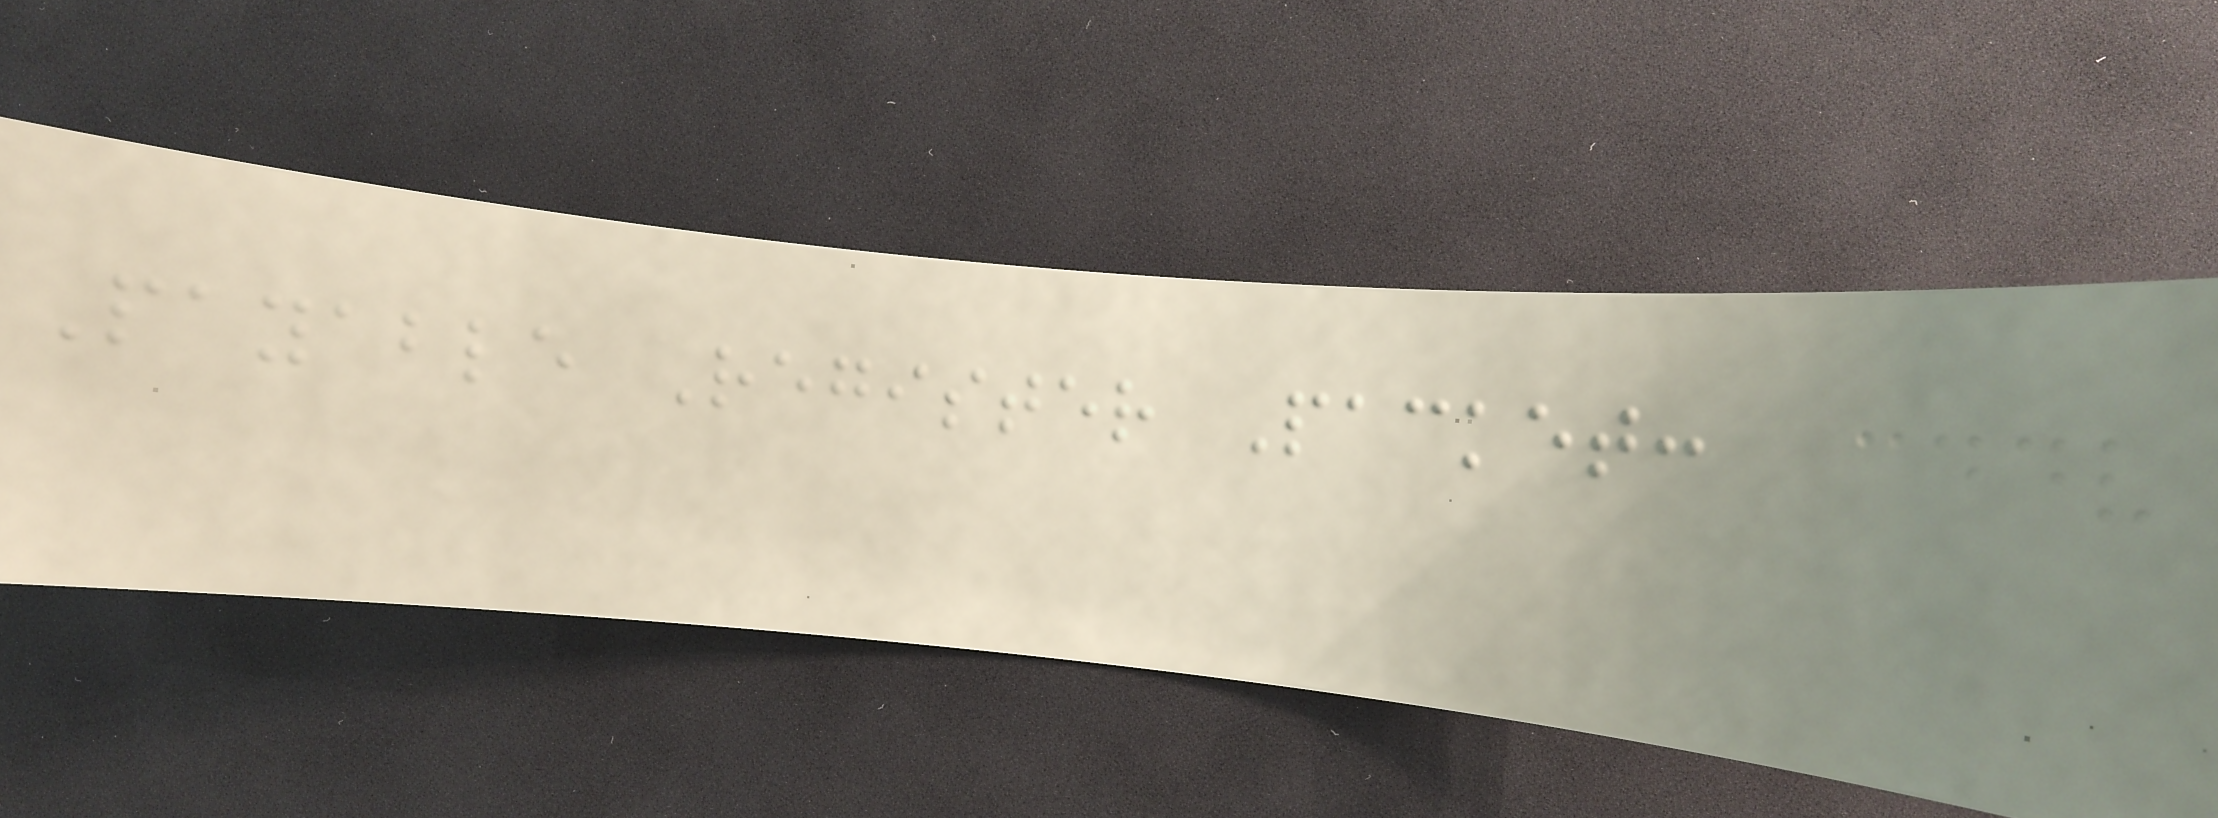Payable Register Packet:
